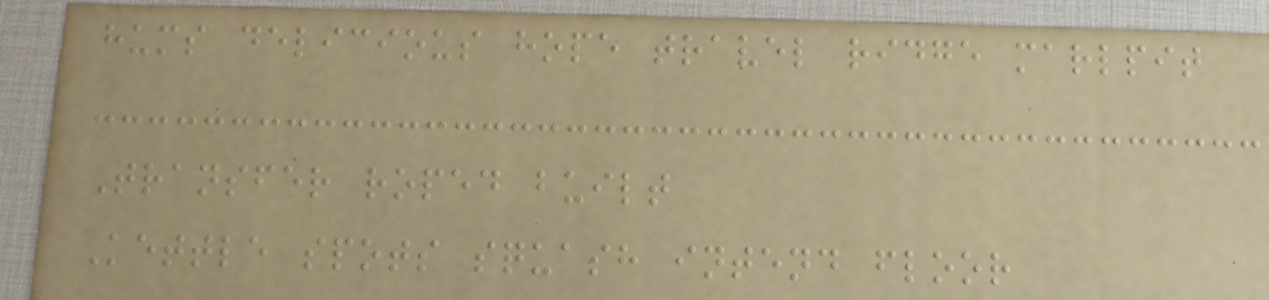hums delicious hope travel ridge marlpit
Transfer roped built
Kettle spots squash intend floor
